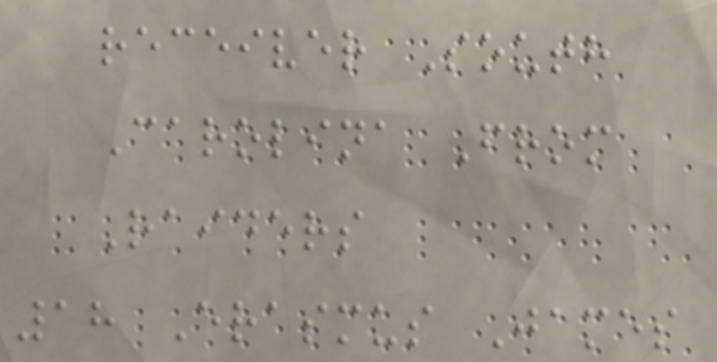receiver South
Carolina From
Raiders
18 Erasmus James
